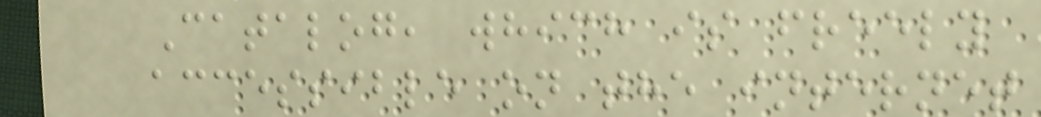Catalog, which is freely
accessible on the internet
